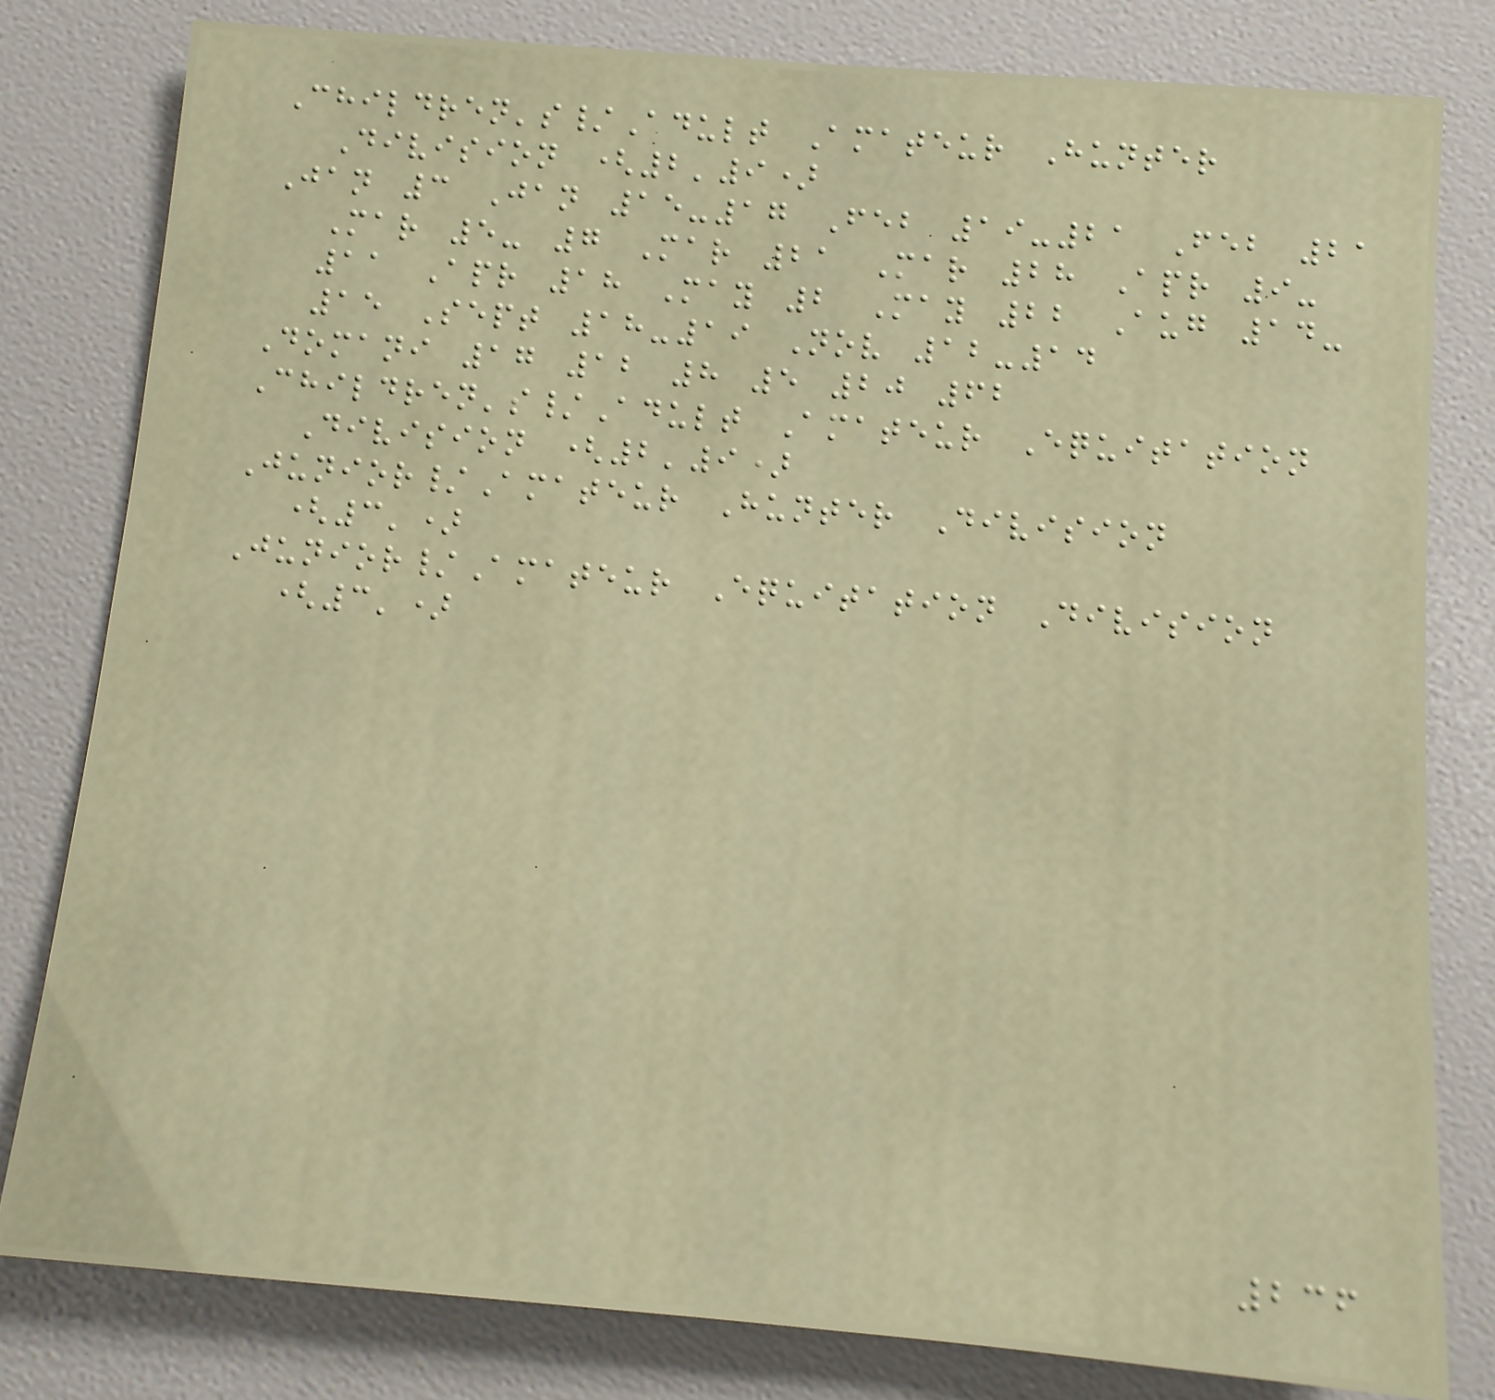Children's/Adult Amateur Hunter
Division (2'9)
Jan 3 Jan 15-17 Feb 19-21 Feb 21
Mar 5- 7 Mar 21 Mar 28 Apr 9-
11 Apr 18 May 2 May 22 Aug 14-
15 Sept 18-19 Nov 12-14
Domani 17 12 8 5 20 62
Children's/Adult Amateur Equitation
Division (2'9)
Junior/Amateur Hunter Division
(3')
Junior/Amateur Equitation Division
(3')
236
